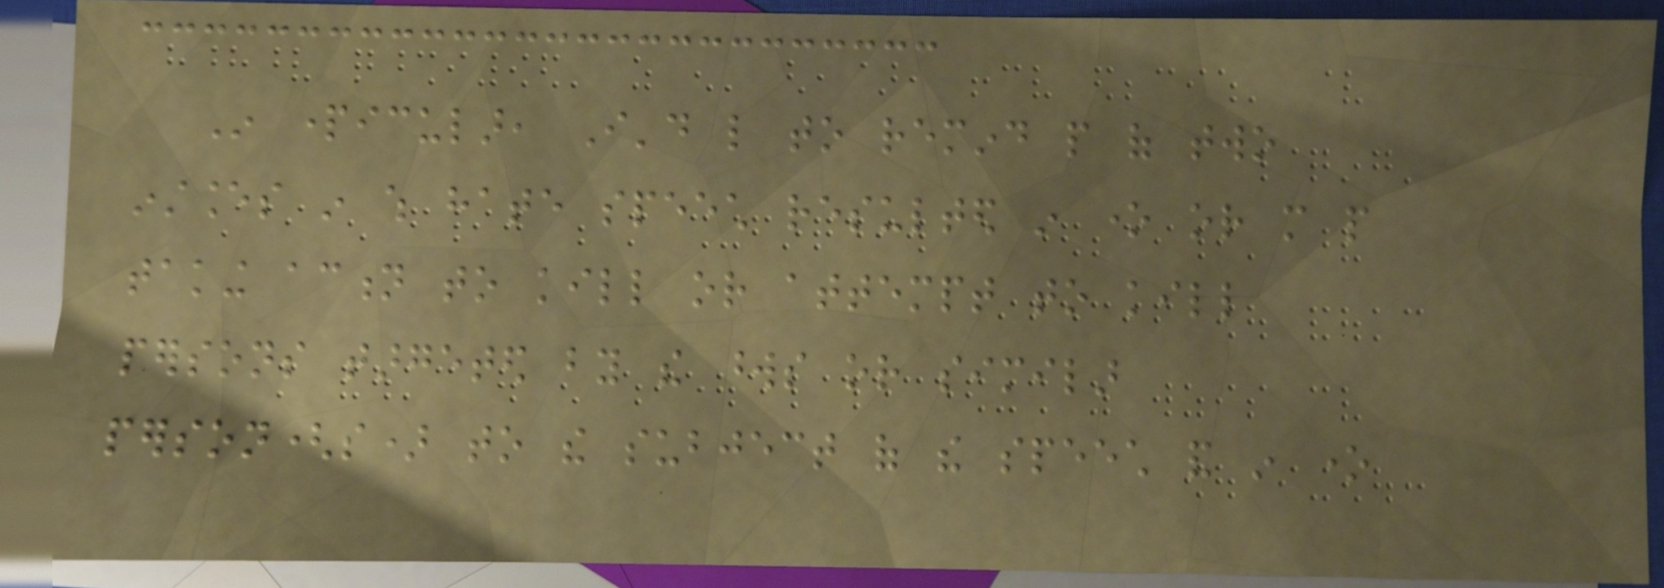In particular, I'd like to remind people of two
instances in which hate speech resulted in one or more people
taking action to kill or attempt to kill
persons targeted by the words or similar
person(s) to the subject of the speech and in one
